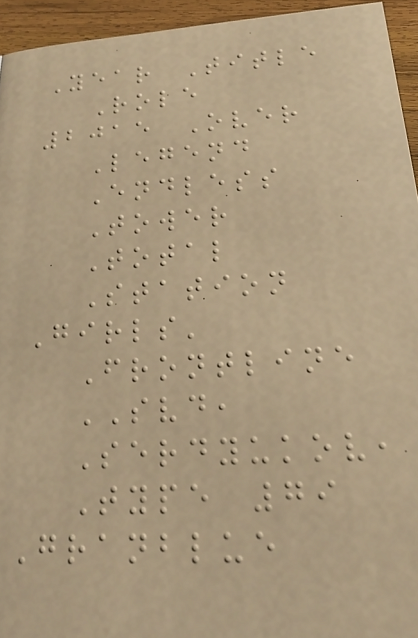Year Title
Role
2015 Over
Legend
Endless
Tower
Total
Station
Girls'
Frontline
SVD,
Serdyukov,
Type 79
Granblue
